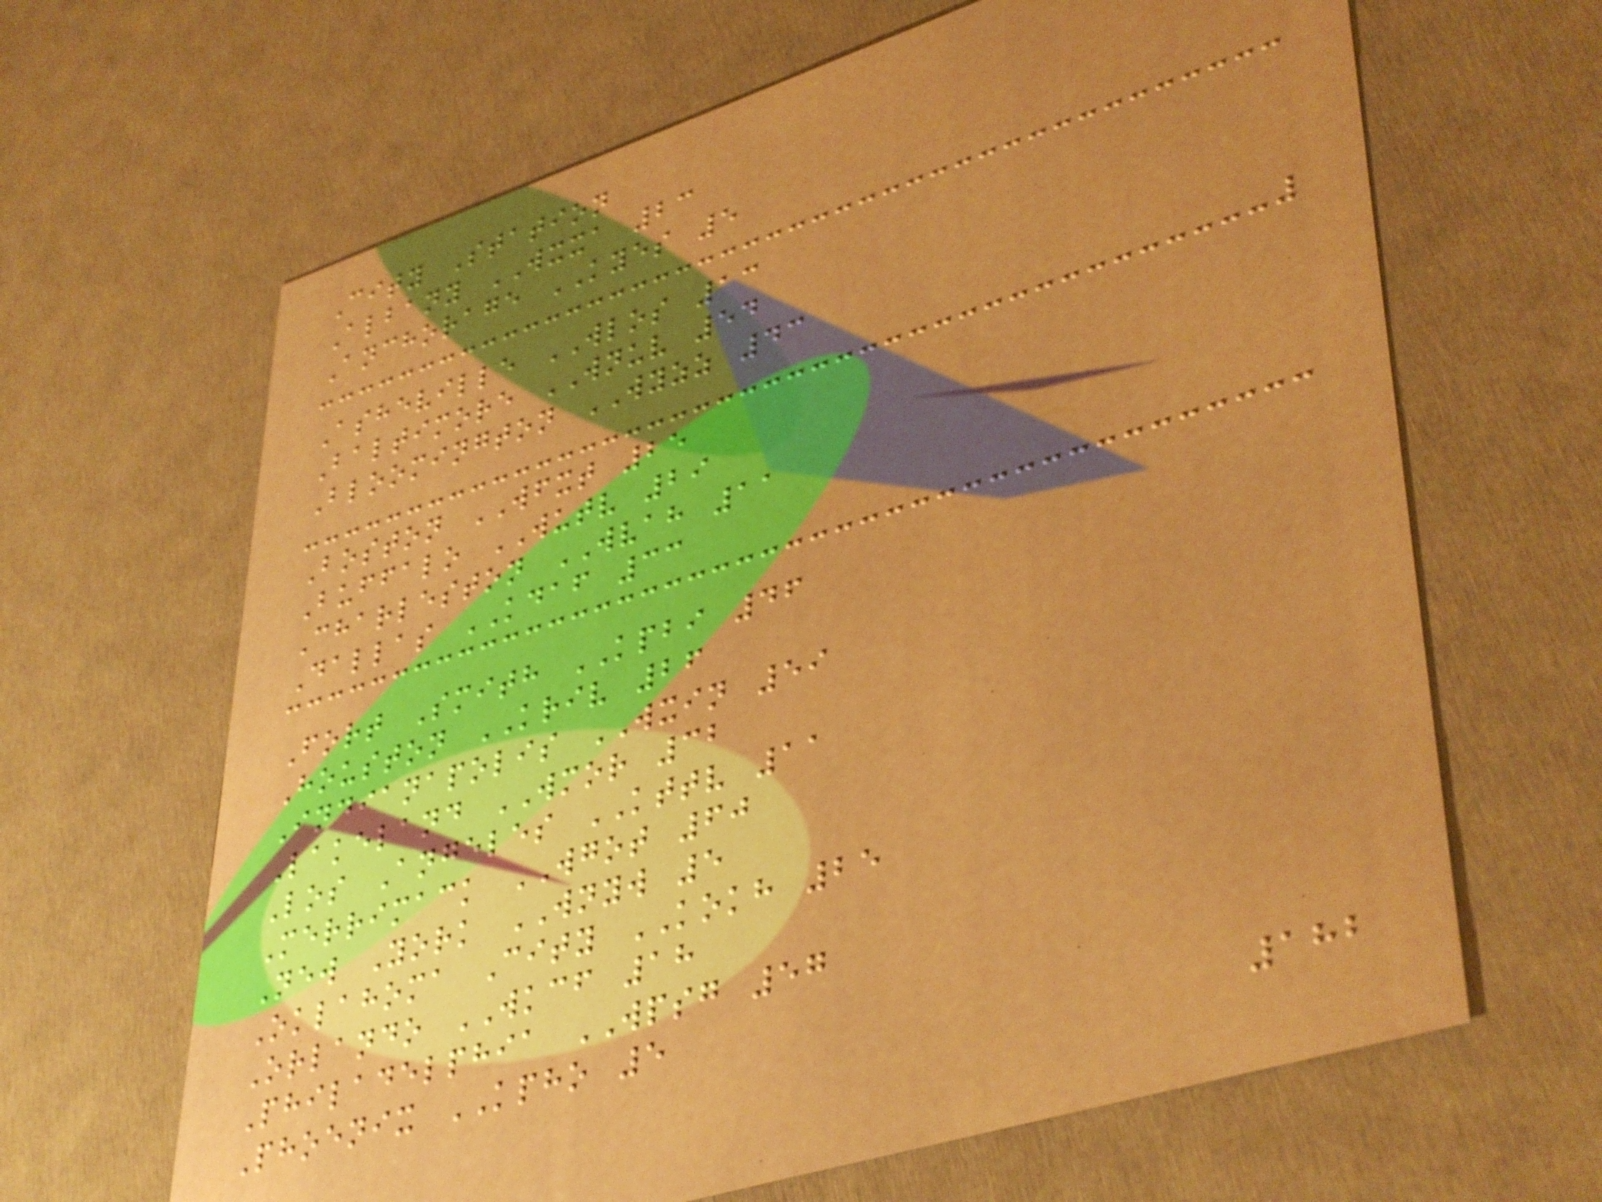City Station
Albany WXXA 23
Anchorage KYES 5
Asheville WLOS 13
Baltimore WNUV 54
Bloomington WYZZ 43
Boston WFXT 25
Buffalo WUTV 29
Charleston WVAH 11
Dallas KDAF 33
Fort Smith KPBI 46
Houston KRIV 26
Indianapolis WXIN 59
Lakeland WMOR 32
Los Angeles KTTV 11
Merrimack WGOT 60
New York WNYW 5
Oklahoma City KOKH 25
Orlando WKCF 18
Philadelphia WPSG 57
Phoenix KPHO 5
182
